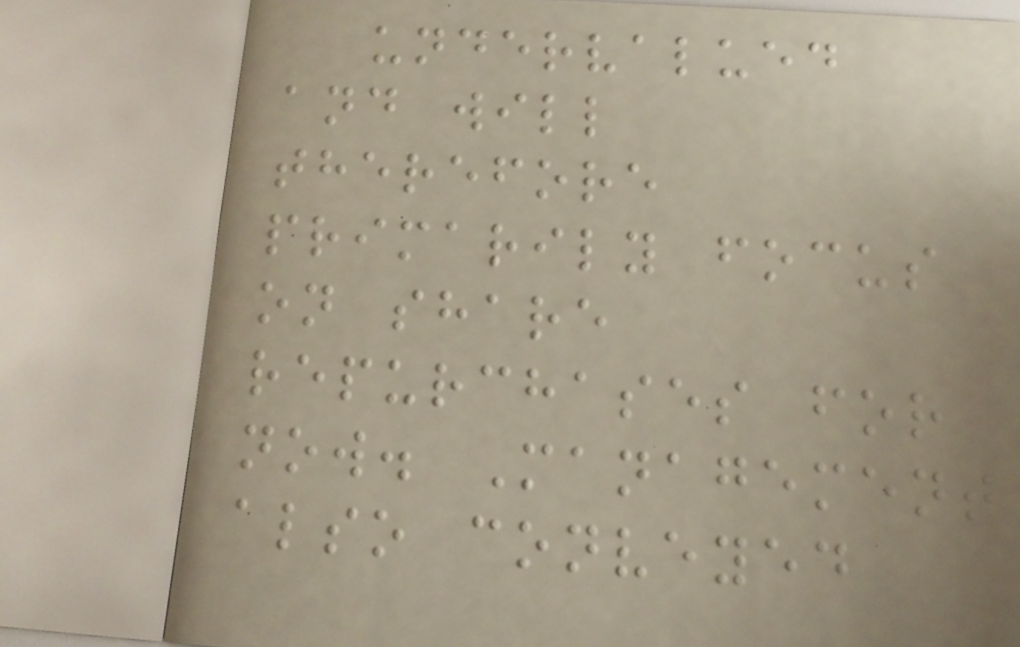undervalued
and will
therefore
primarily focus
on share
repurchases for
now. Management
also conveyed
